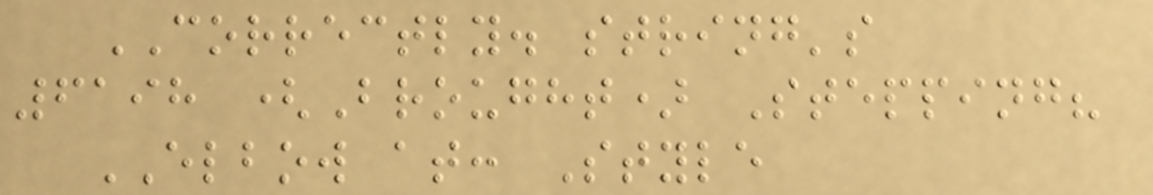CORRECTLY. string's
6198 (Brought) Stepping?
ELBOW at: Style
